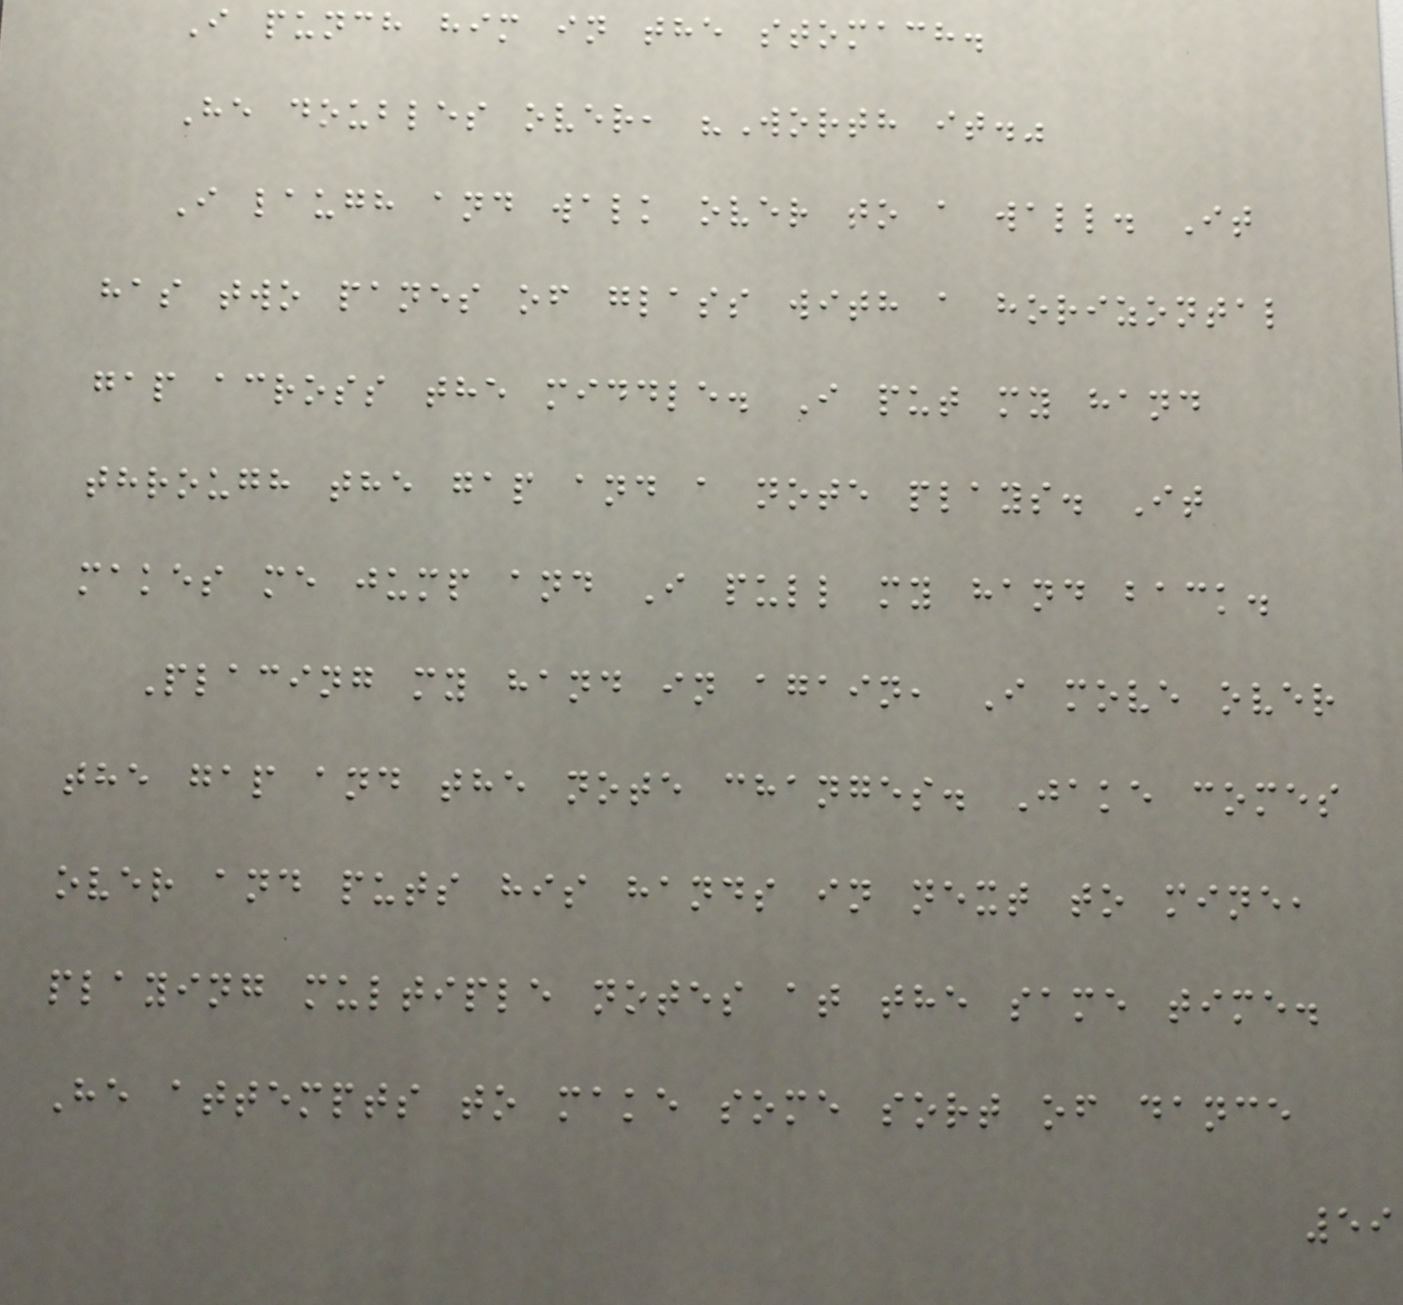I punch him in the stomach.
He doubles over, "Worth it."
I laugh and walk over to a wall. It
has two panes of glass with a horizontal
gap across the middle. I put my hand
through the gap and a note plays. It
makes me jump and I pull my hand back.
Placing my hand in again, I move over
the gap and the note changes. Jake comes
over and puts his hands in next to mine,
playing multiple notes at the same time.
He attempts to make some sort of dance
59
